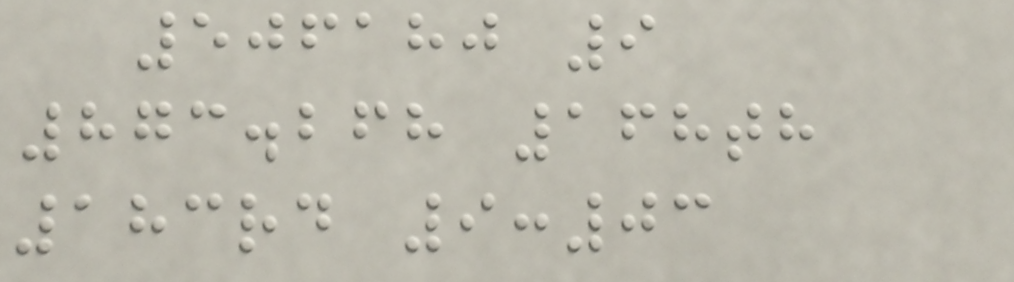506180 9
873.268 168th
183rd 9:03
